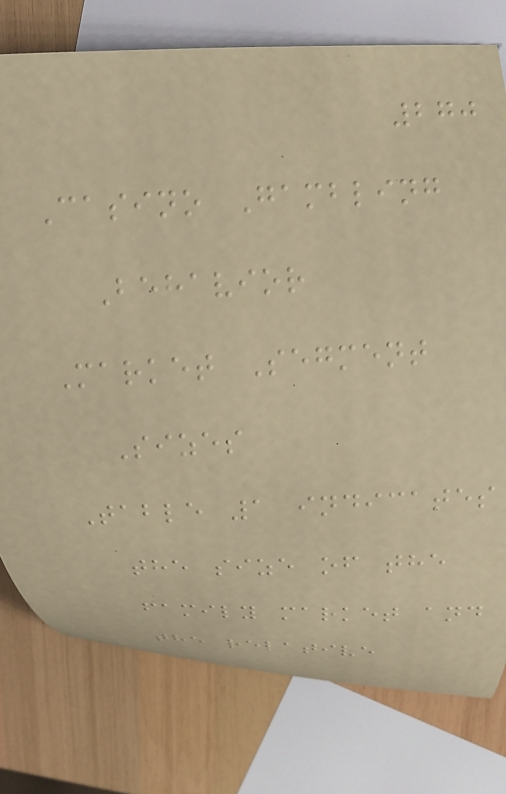270
Casino Gambling
Behavior
Market Segment
Sizes
Table 1 indicates
the size of the
family market and
the relative
